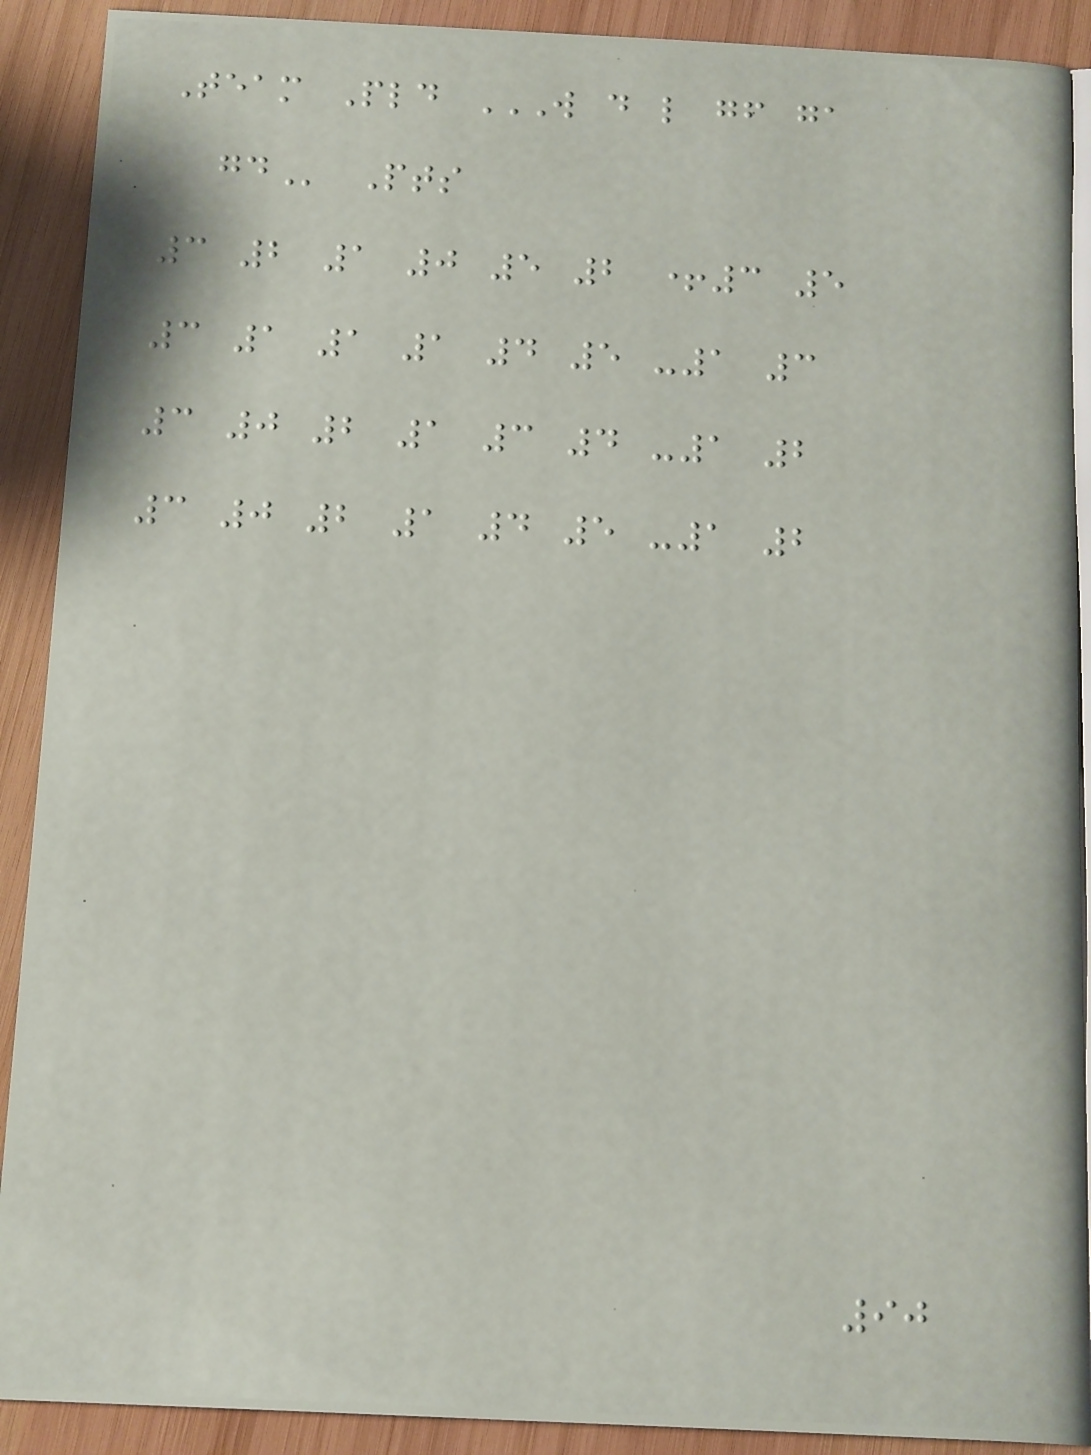Team Pld W D L GF GA
GD Pts
3 2 1 0 5 2 +3 5
3 1 1 1 4 5 -1 3
3 0 2 1 3 4 -1 2
3 0 2 1 4 5 -1 2
90
